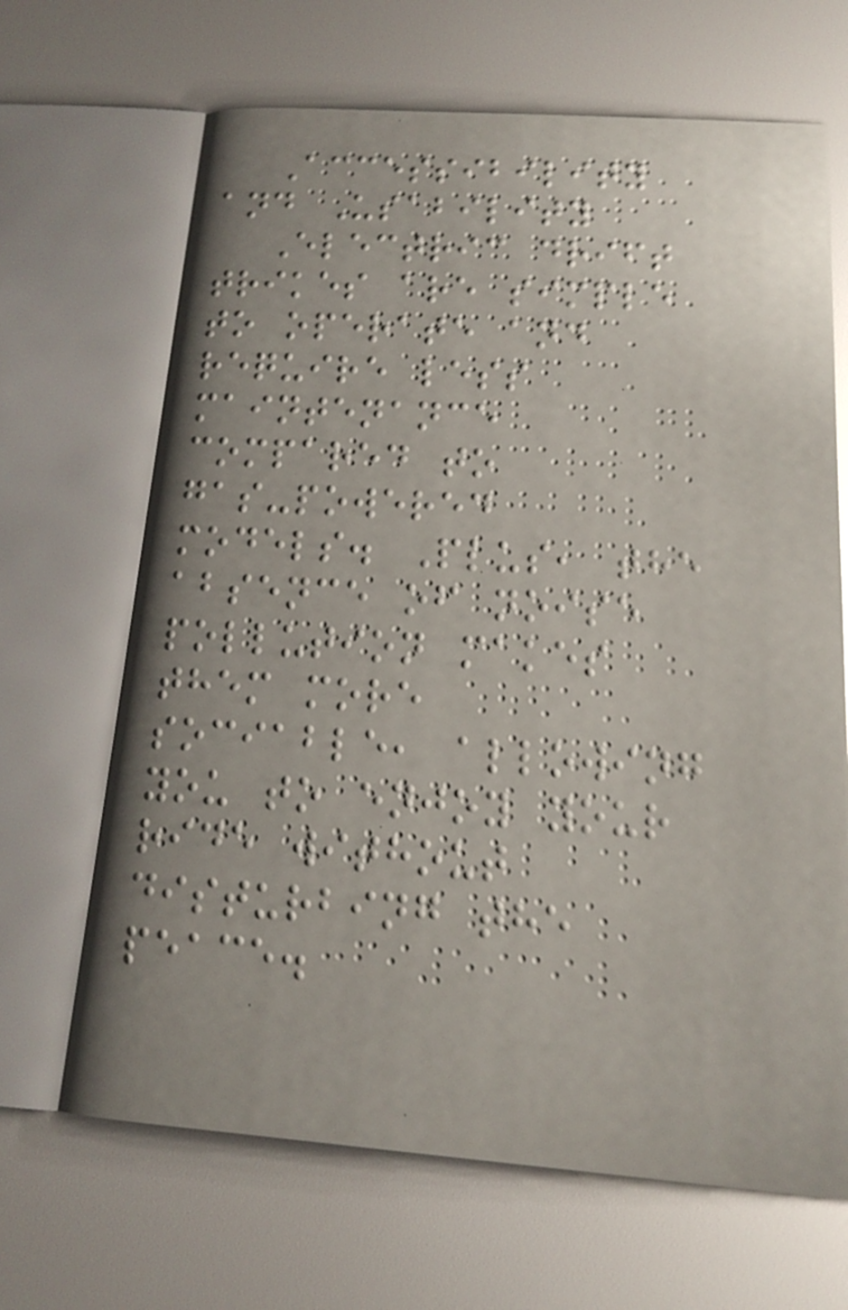Accessibility
and Usability
Electric drift
trikes are simple
to operate and
require less
maintenance
compared to
gas-powered
models. Plus, the
absence of noise
pollution makes
them more
sociable, allowing
you to enjoy your
ride without
disturbing the
peace.
